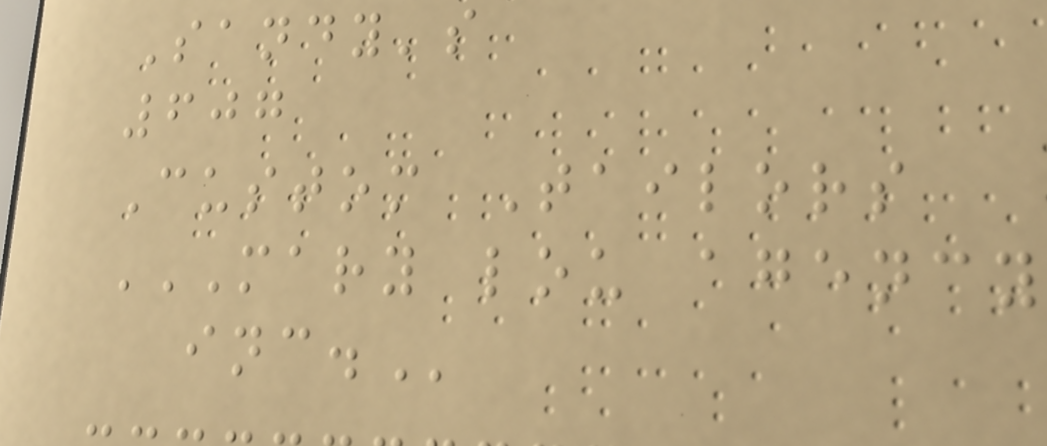Sandy's
607
Custom Tailors
MARY LOU AGENCY
INC.
